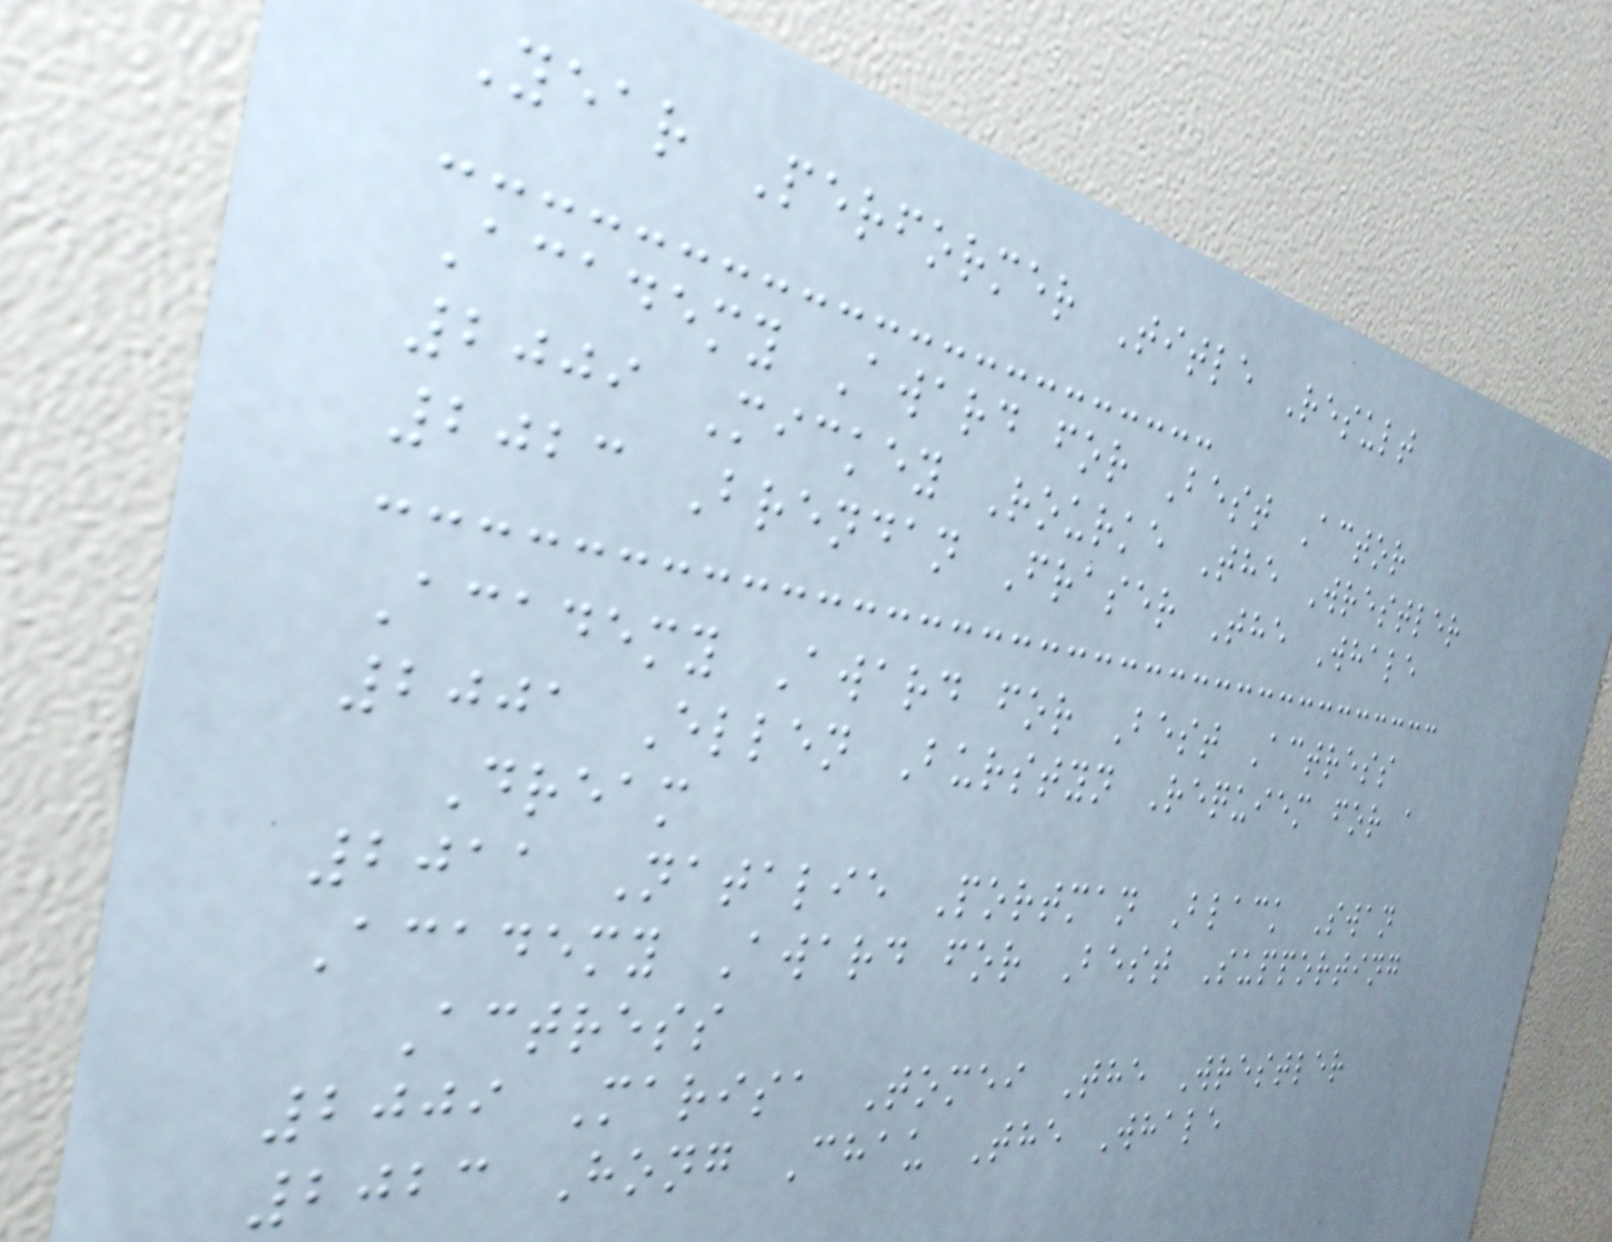Year Performer Title Result
Academy Award for Best Actor
2009 Mickey Rourke The Wrestler
2023 Brendan Fraser The Whale
Academy Award for Best Actress
2001 Ellen Burstyn Requiem for a
Dream
2011 Natalie Portman Black Swan
Academy Award for Best Supporting
Actress
2009 Marisa Tomei The Wrestler
2023 Hong Chau The Whale
